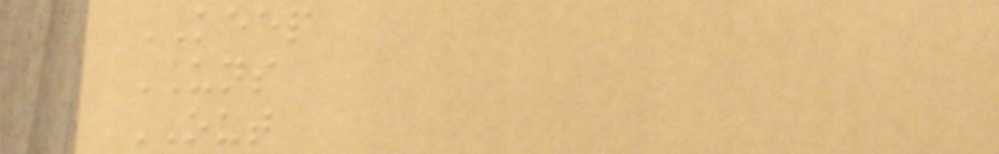KEEP
UNS
OUT
